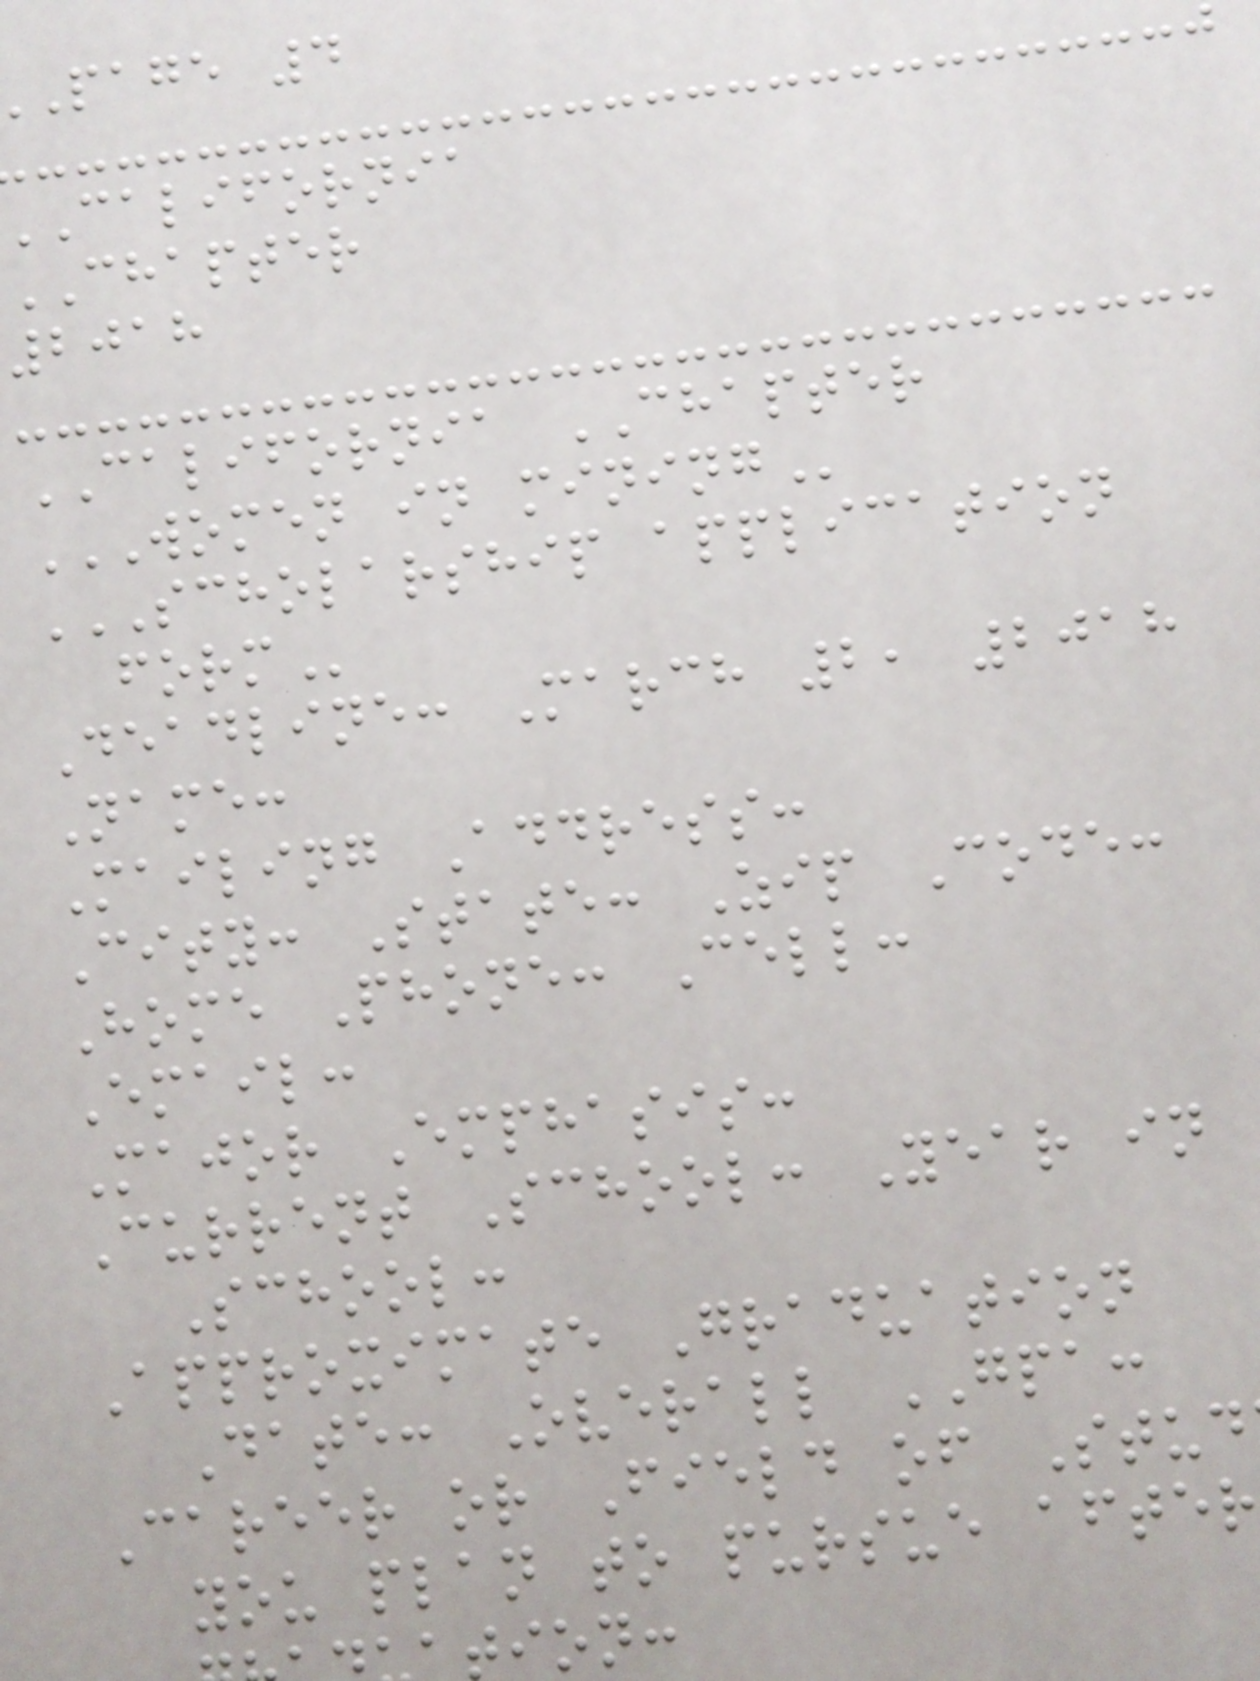page 4
california
CHAPTER
2018
CALIFORNIA CHAPTER
WOMEN IN MINING
SCHOLARSHIP APPLICATION
Deadline: March 2, 2018
Name:
Mailing Address:
City: State: Zip Code:
Home Phone: Cell:
Email:
Major Emphasis:
Current School: Year in
School:
Approximate Graduation
Date: Overall GPA:
Career or Field of Stud
you plan to pursue after
ion:
